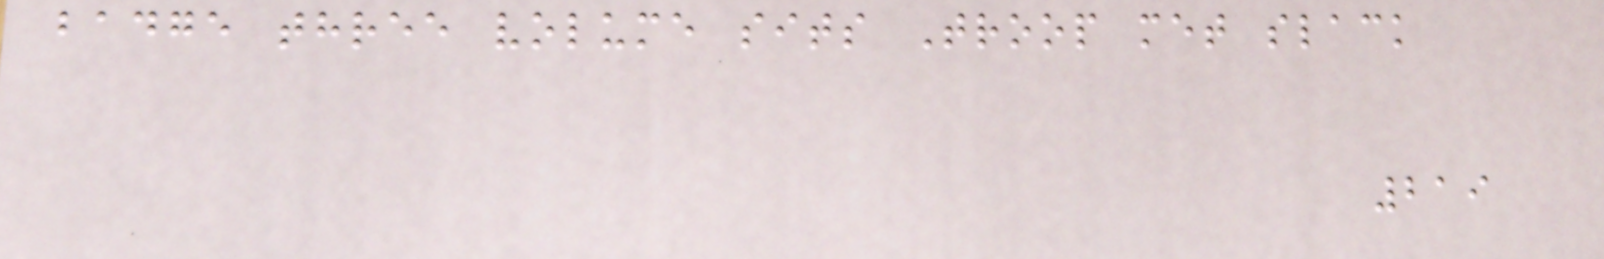badge three volume sits Troop met slack
219
